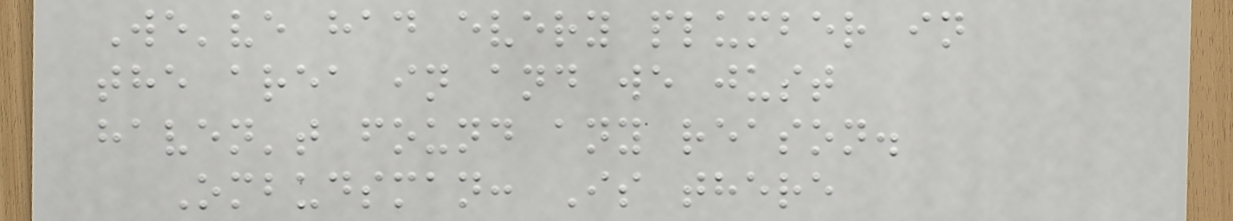We've had every plumber in
the area in and we just
haven't found any reason.
Ombudsman: Is there
